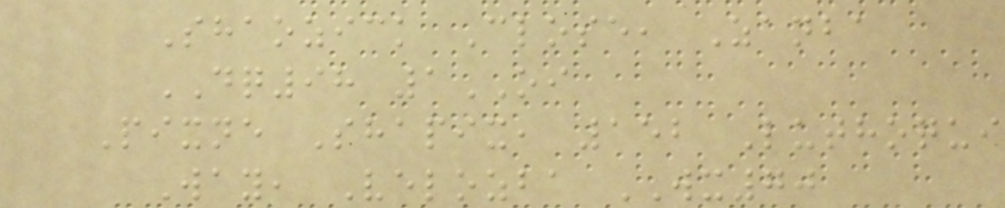Shaozick Close, Zanba
DQ98 1OI
Pixne Shapix, 152 Luthoqui
Way, Velozba WX70
